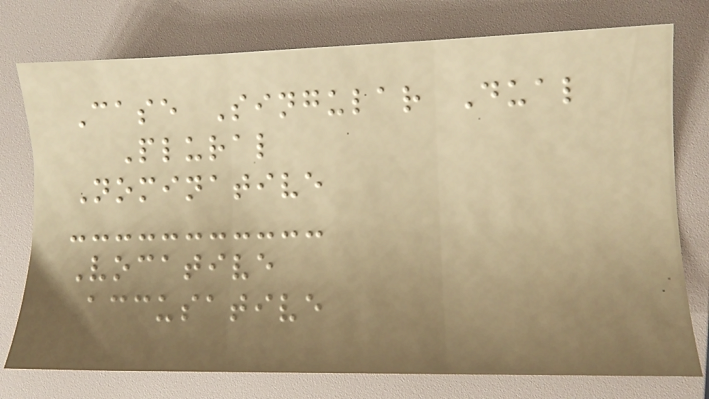Case Singular Dual
Plural
Nominative
Vocative
Accusative
